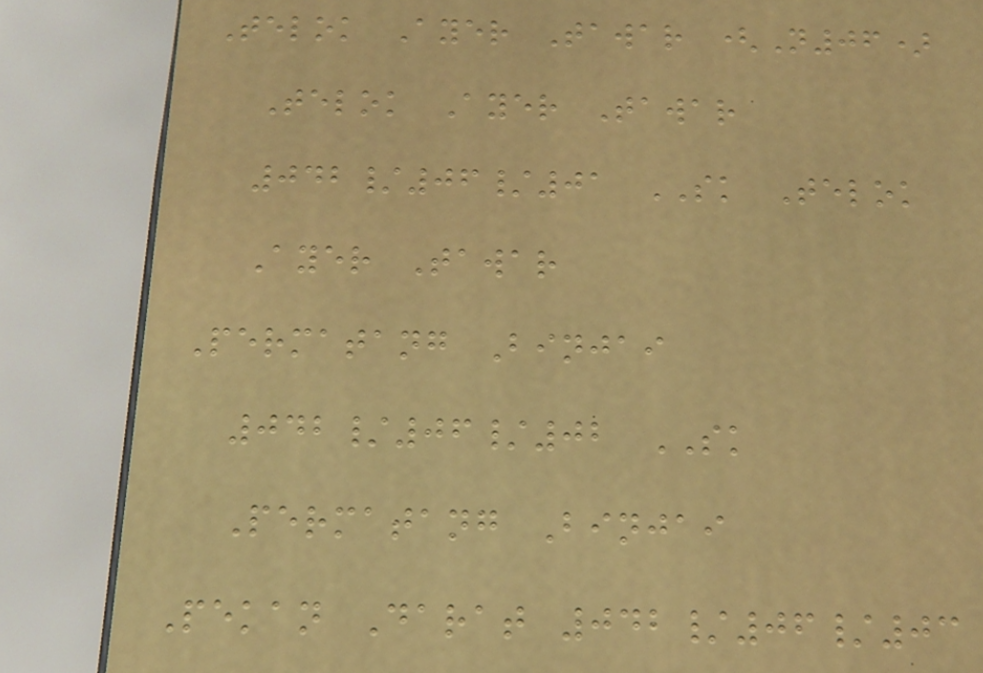Telok Ayer Tawar (N06)
Telok Ayer Tawar
042/06/01 SK Telok
Ayer Tawar
Permatang Binjai
042/06/02 SK
Permatang Binjai
Pekan Darat 042/06/03
